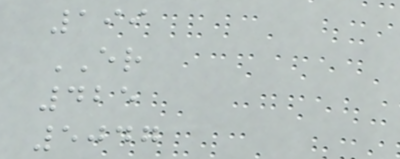199
ER
425
5047
